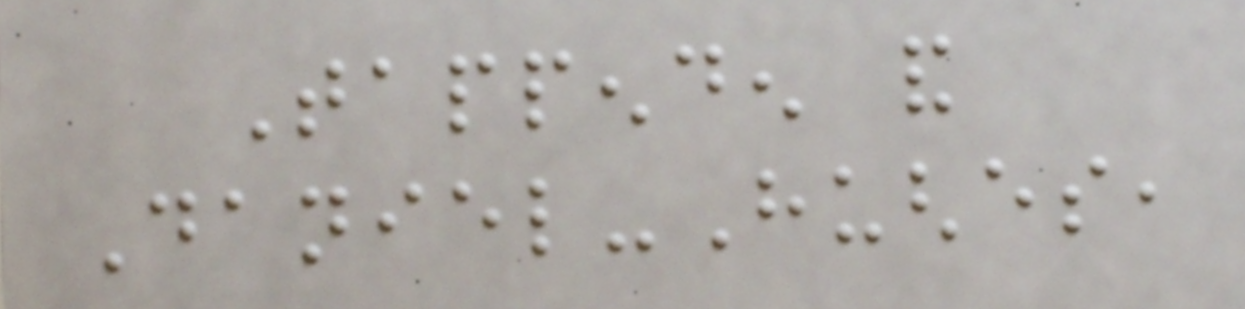Tappenden and
Daniel-Hughes,
